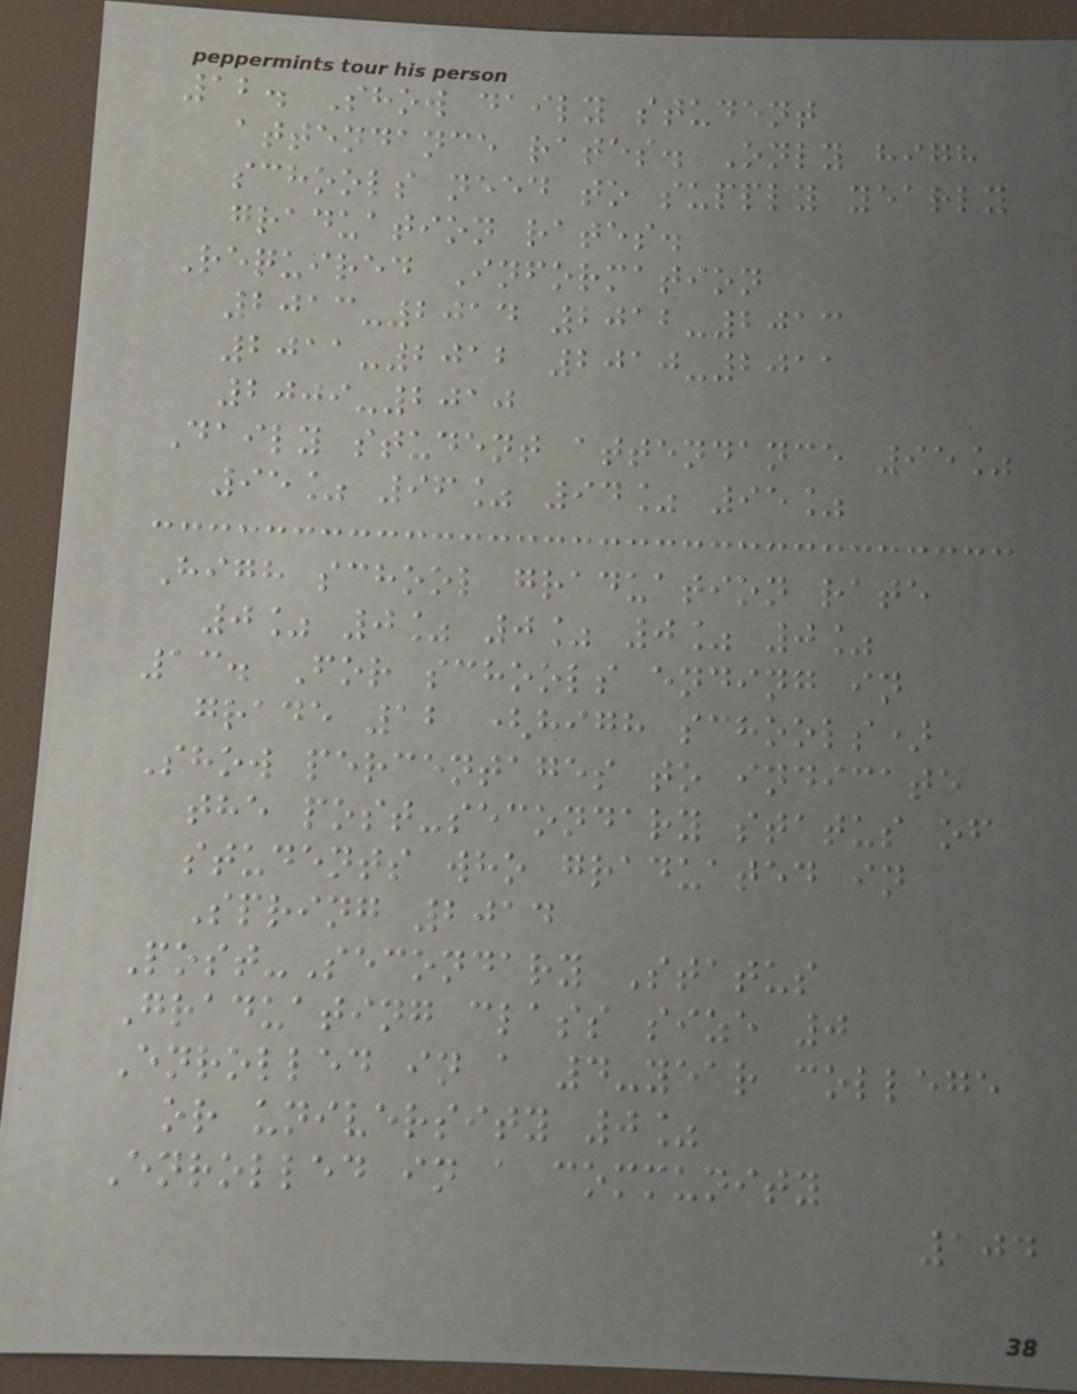12. Show daily student
attendance rates. Only high
schools need to supply yearly
graduation rates.
Required Information
2013-2014 2012-2013
2011-2012 2010-2011
2009-2010
Daily student attendance 95%
95% 96% 94% 95%
High school graduation rate
0% 0% 0% 0% 0%
13. For schools ending in
grade 12 (high schools)
Show percentages to indicate
the post-secondary status of
students who graduated in
Spring 2014
Post-Secondary Status
Graduating class size 0
Enrolled in a 4-year college
or university 0%
Enrolled in a community
104
